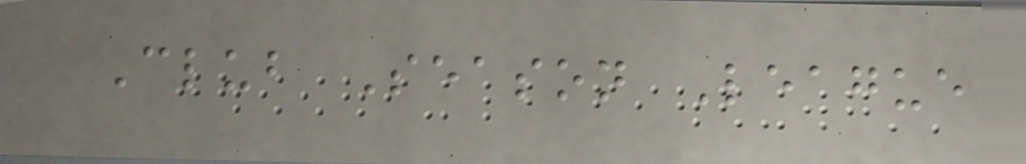Club Season League
